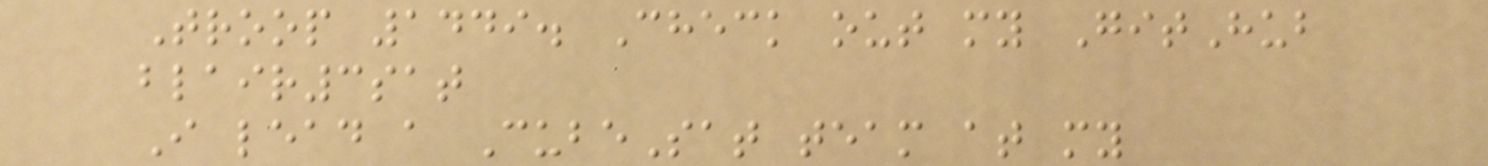Troop 1449. Check out my GitHub
blair3sat
I lead a CubeSat team at my
